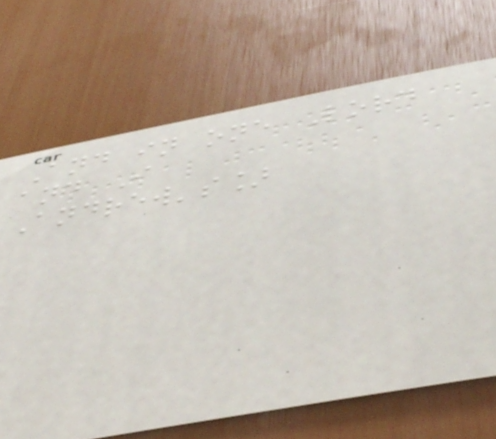And in one Lord
and I
Andrew's]
